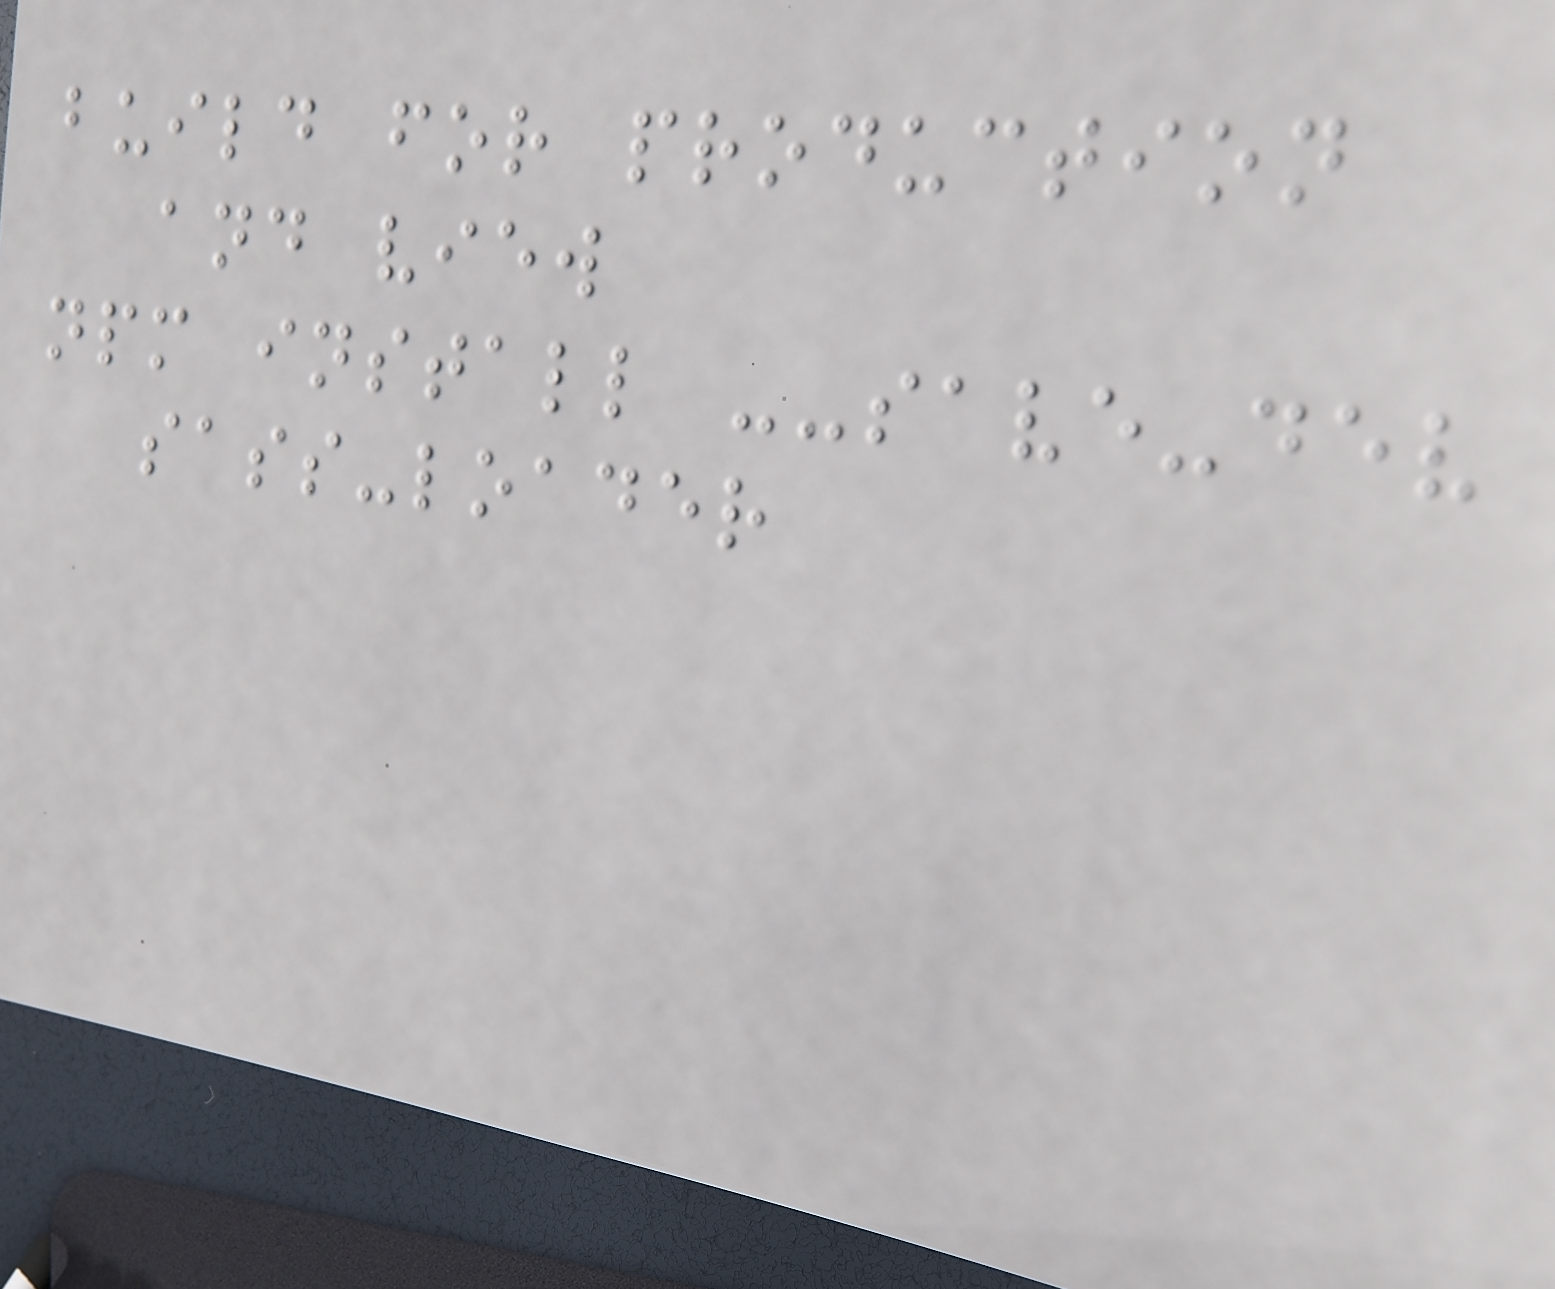build for production
and view
npm install --save-dev
sass-loader
